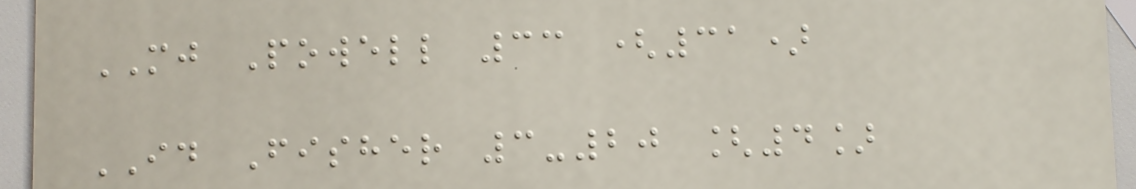MJ Powell 33 (31)
ID Fisher 3-20 [4]
